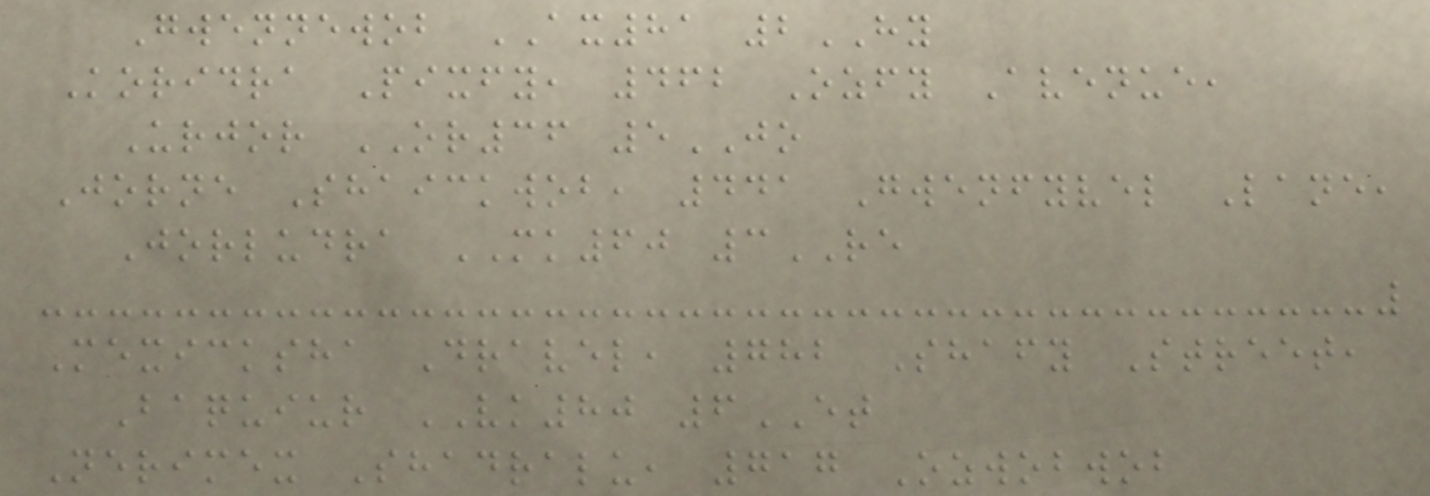Gwennewob AX81 2HY
Koridra Pixfy, 462 Ozfy Avenue,
Urjor OR36 5JO
Jorne Shaickwob, 441 Gwenfyvel Lane,
Jorludra MK60 3RE
Mexicksha Dravel, 782 Shafy Street,
Baquiur VK80 6ET
Nerimex Shadralu, 717 Ozwobwob
